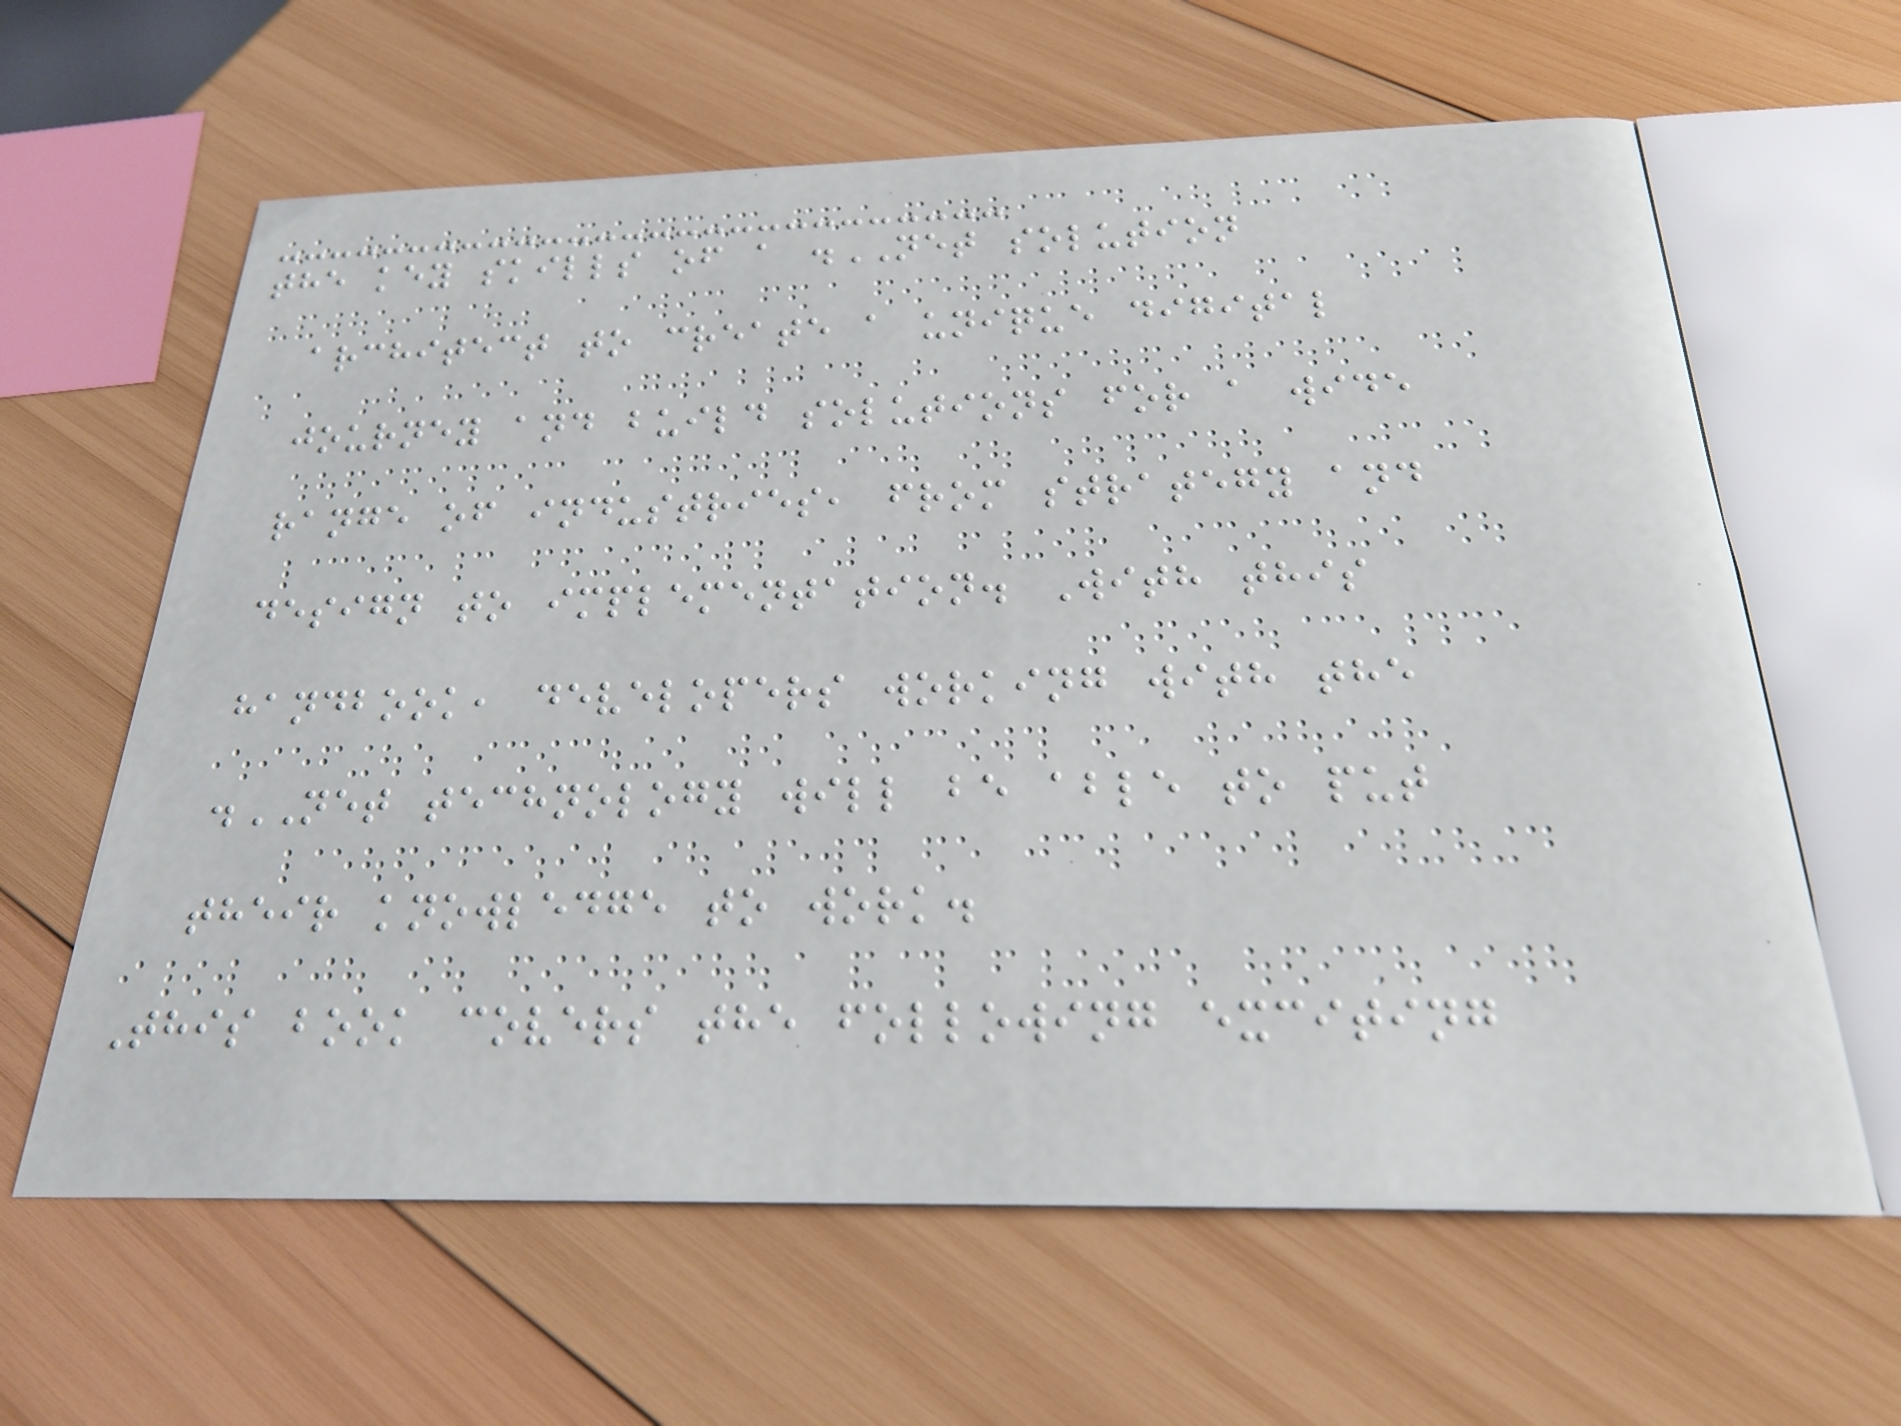the key skills of a .NET solution
architect to create a unique digital
journey and build solutions for a wide
range of industries, from strategy and
design to implementation. With this
handbook, developers working with the
.NET technology will be able to put
their knowledge to work.
This book covers the following exciting
